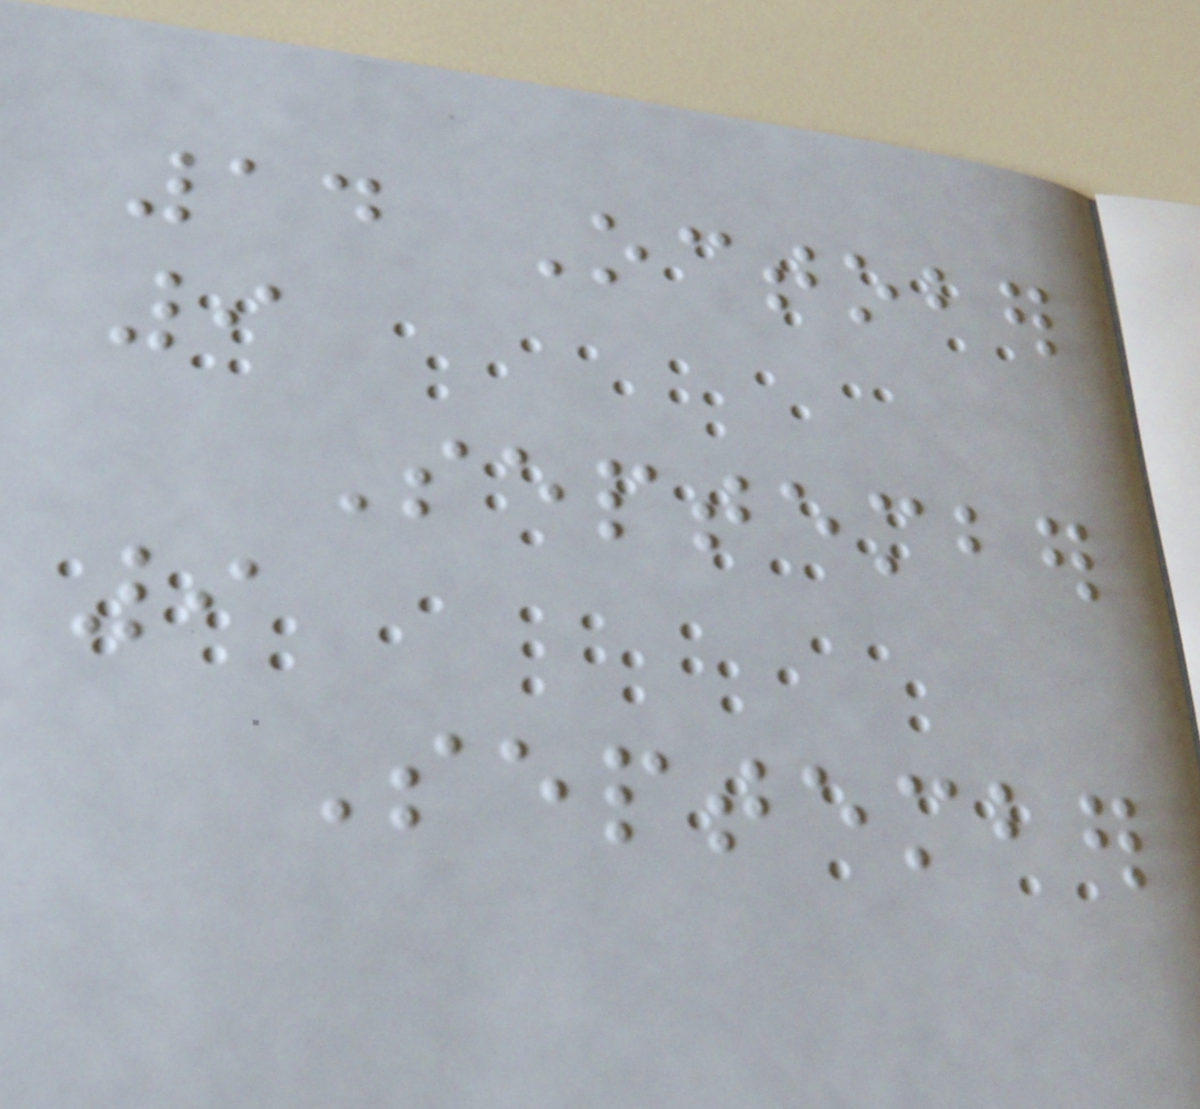14 October
9
September
9
September
